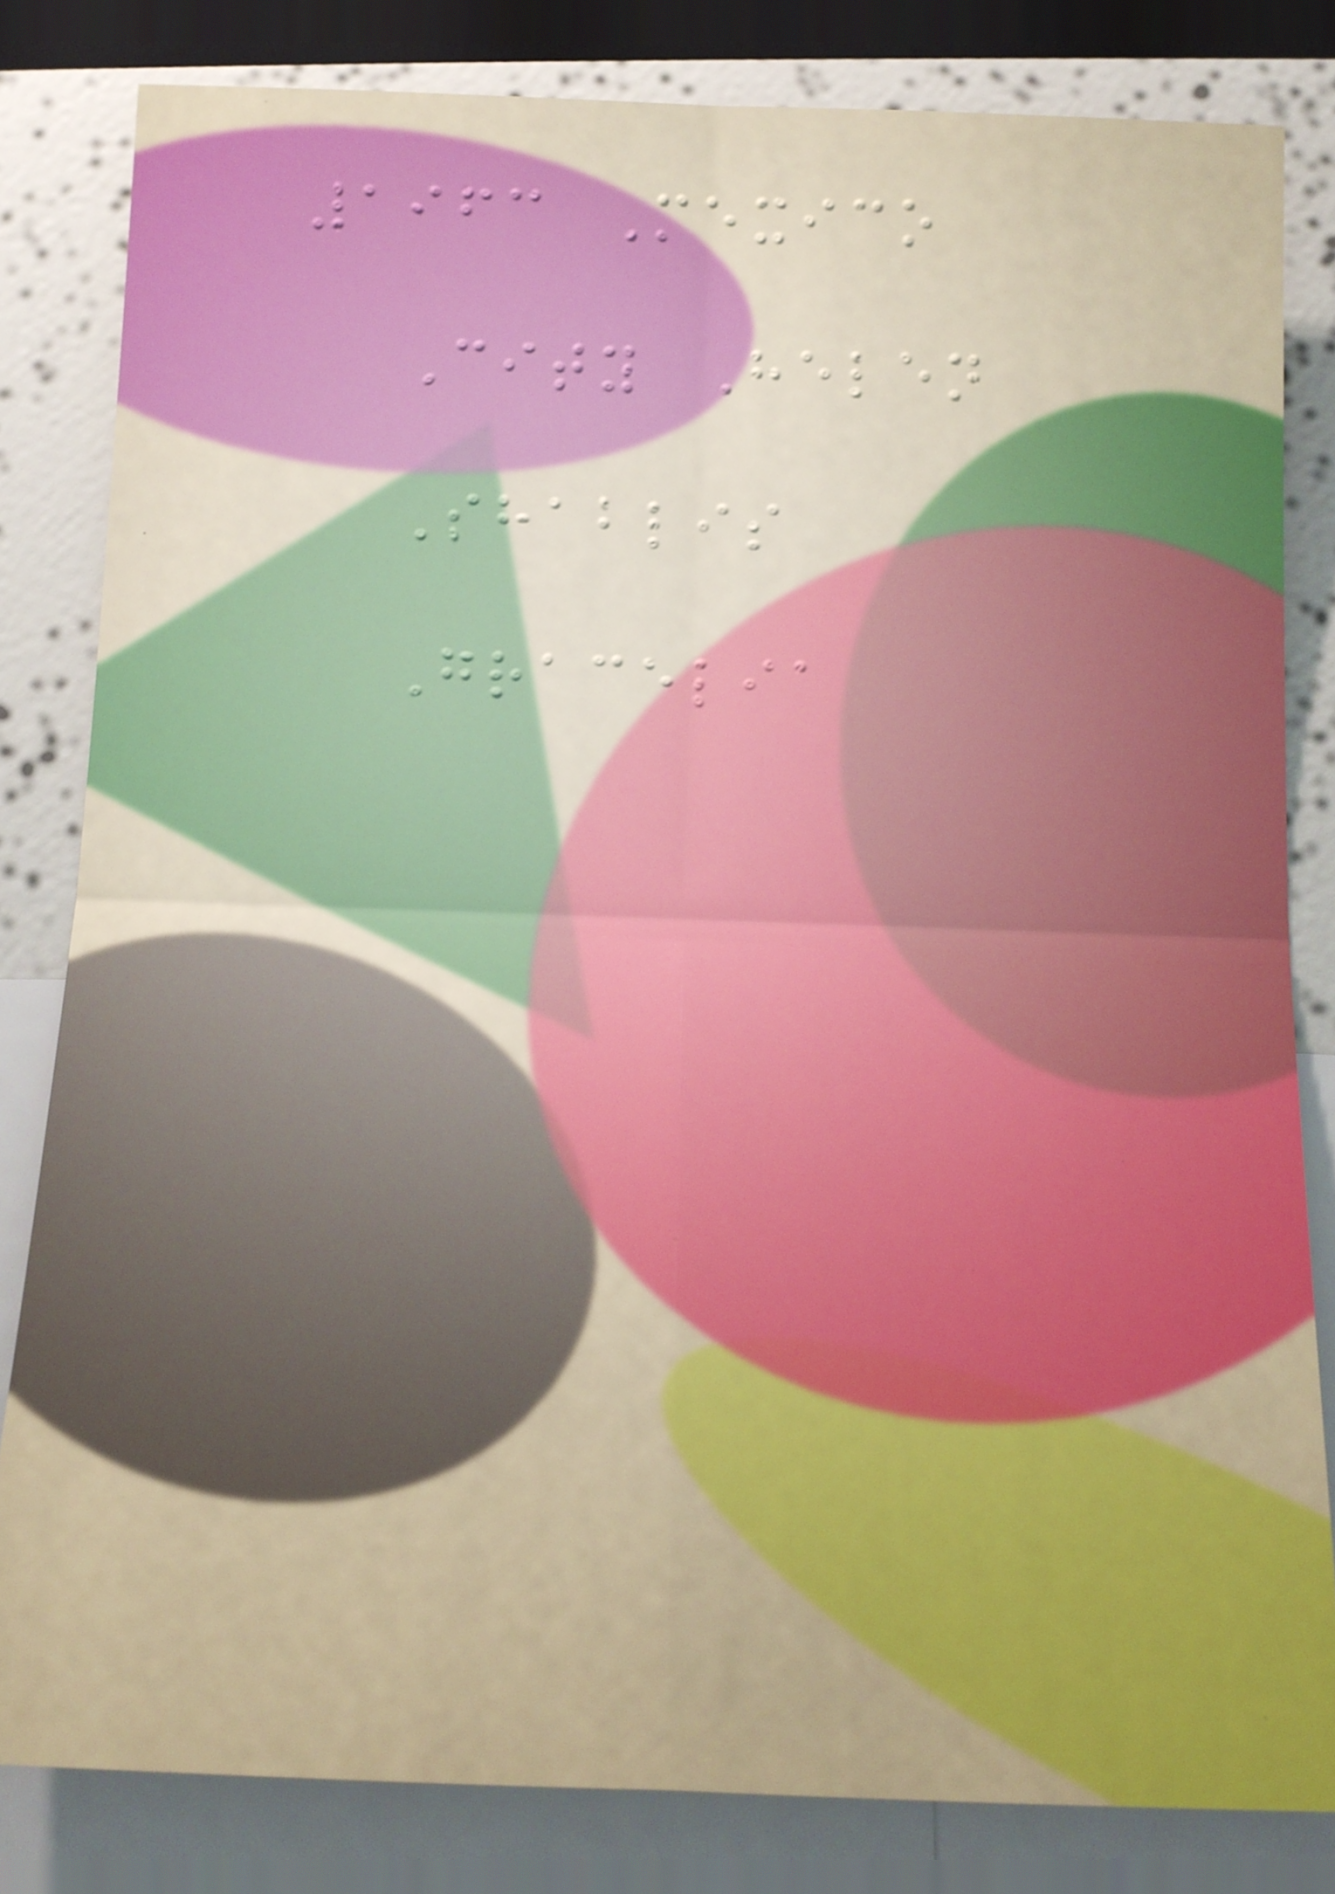1963 Mexico
City Helen
Shablis
Gracelia
